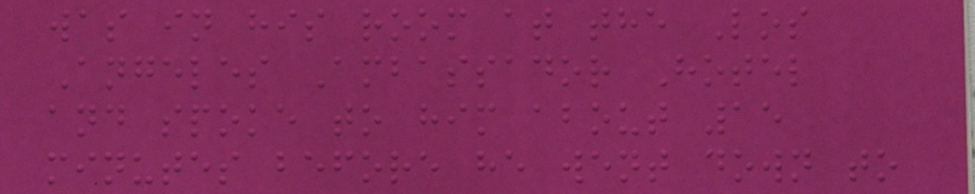was in his room at the Los
Angeles Ambassador Hotel
and spoke to him about 15
minutes before he went down to
